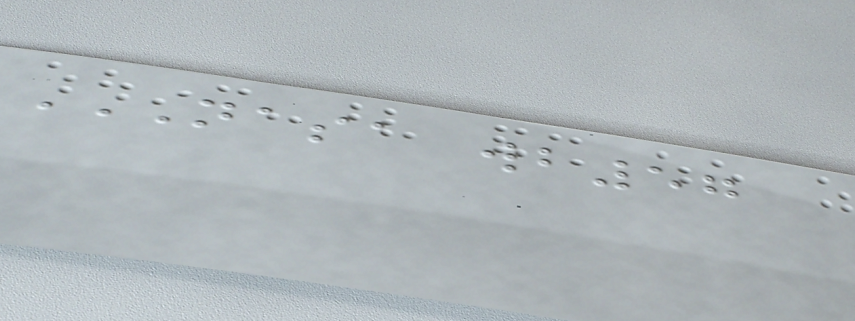NASA WB57
